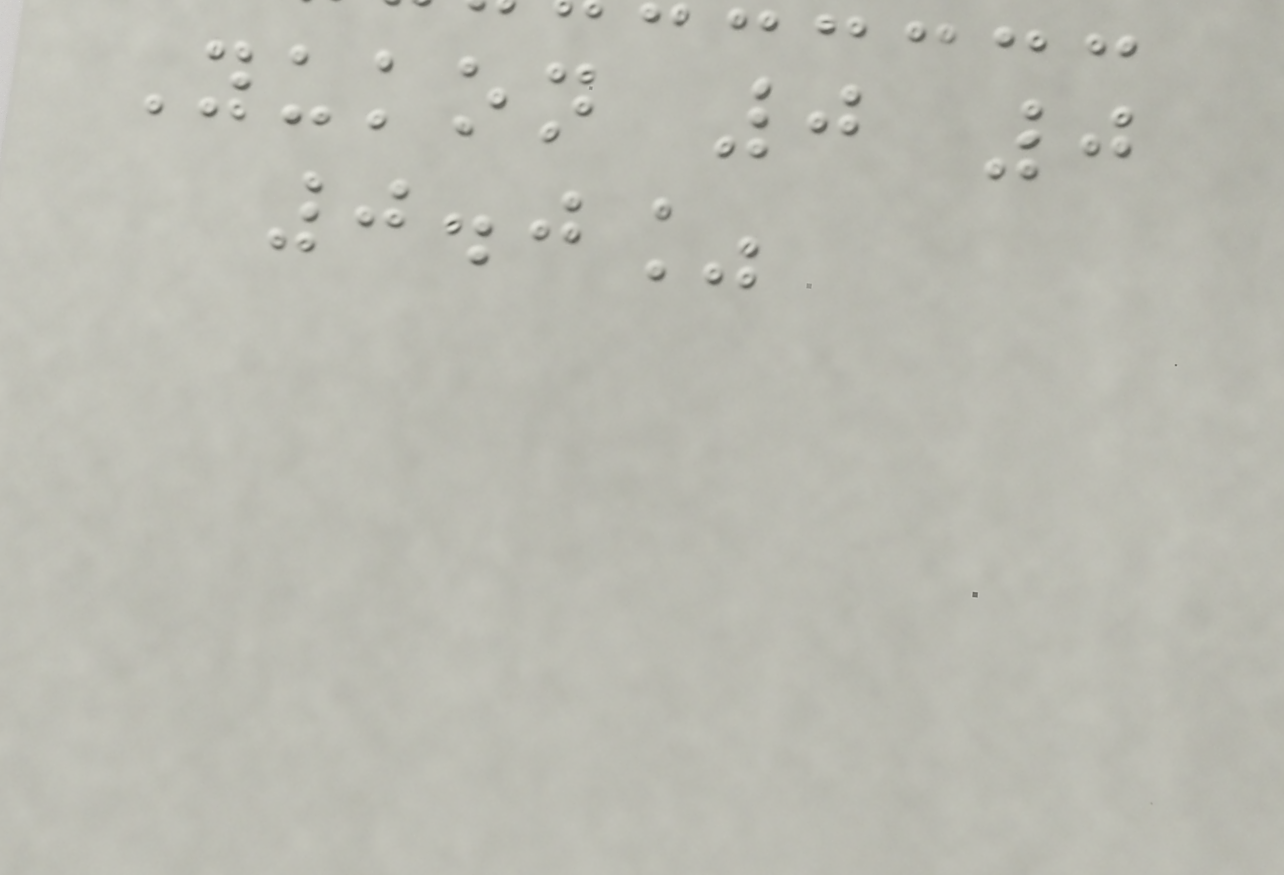Yukon 0 0
0.0%
